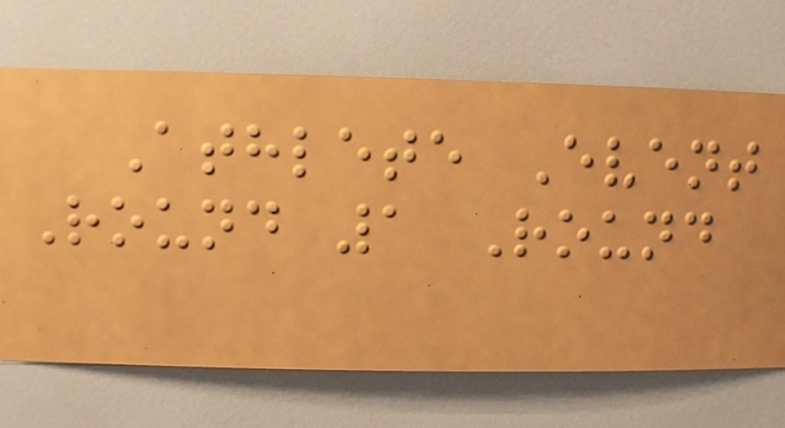Athlete Event
Round 1 Round
